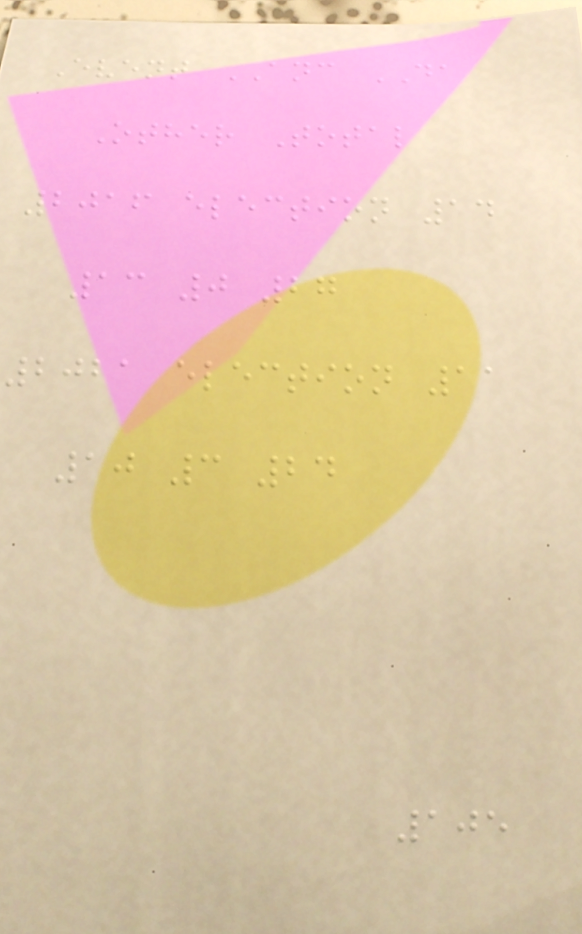Event ANC DA
Other Total
2016 election 14
13 0 27
2021 election 11
10 3 24
105
